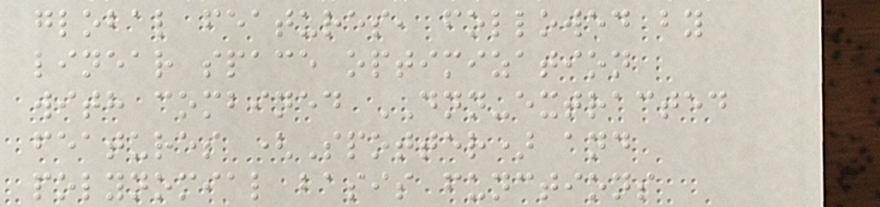global features, followed by
linear space optimization
with combined DNN-extracted
features (Spotter) and
polynomial basis functions
